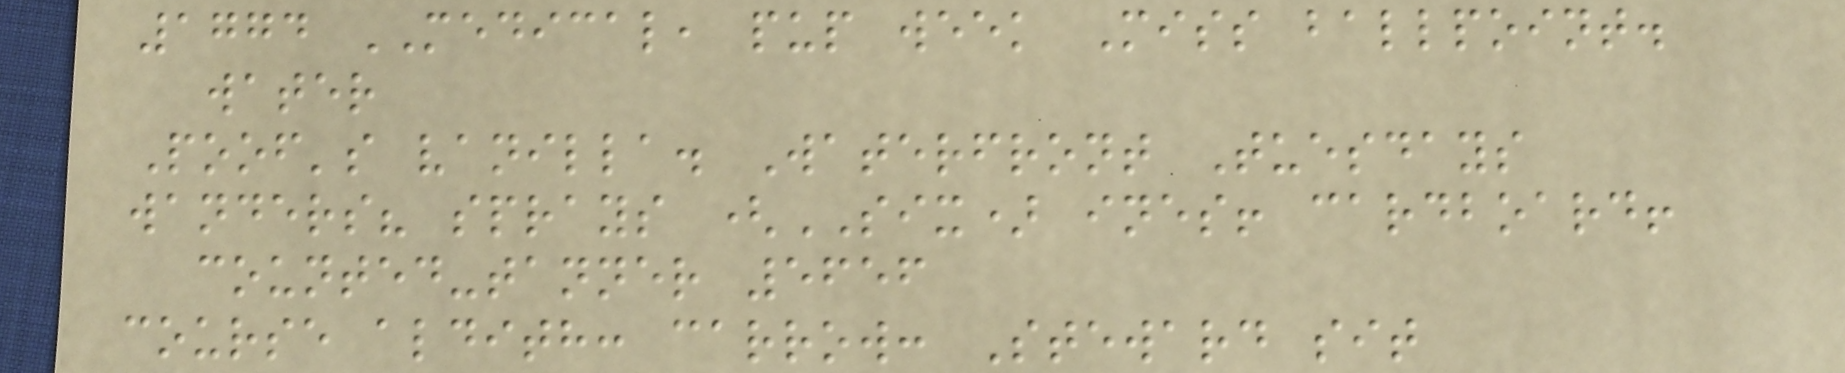1774 MEDICAL, pup week Miss ballpoint.
water
Poof's vanilla. Waterfront Tuesdays
wanders? sprays (SIX) ines! cardboard!
counted-tanner 5656
course aldith: carrow: Steward sit
